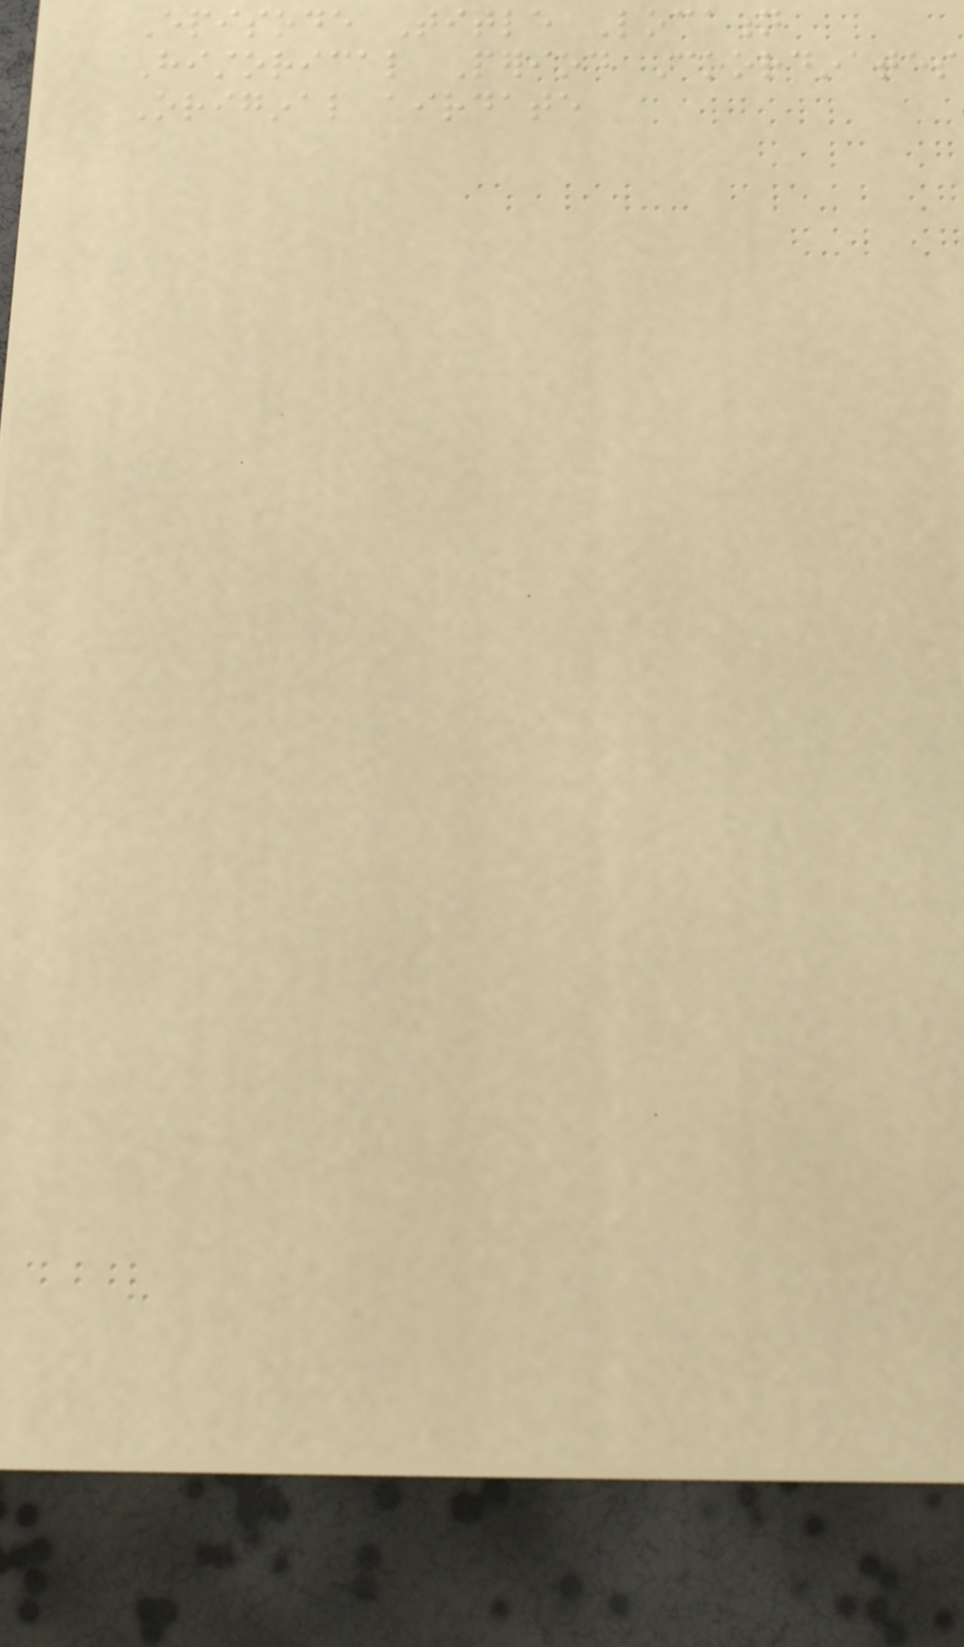Episode Title Location
Historical Period Coordinates
Original airdate
